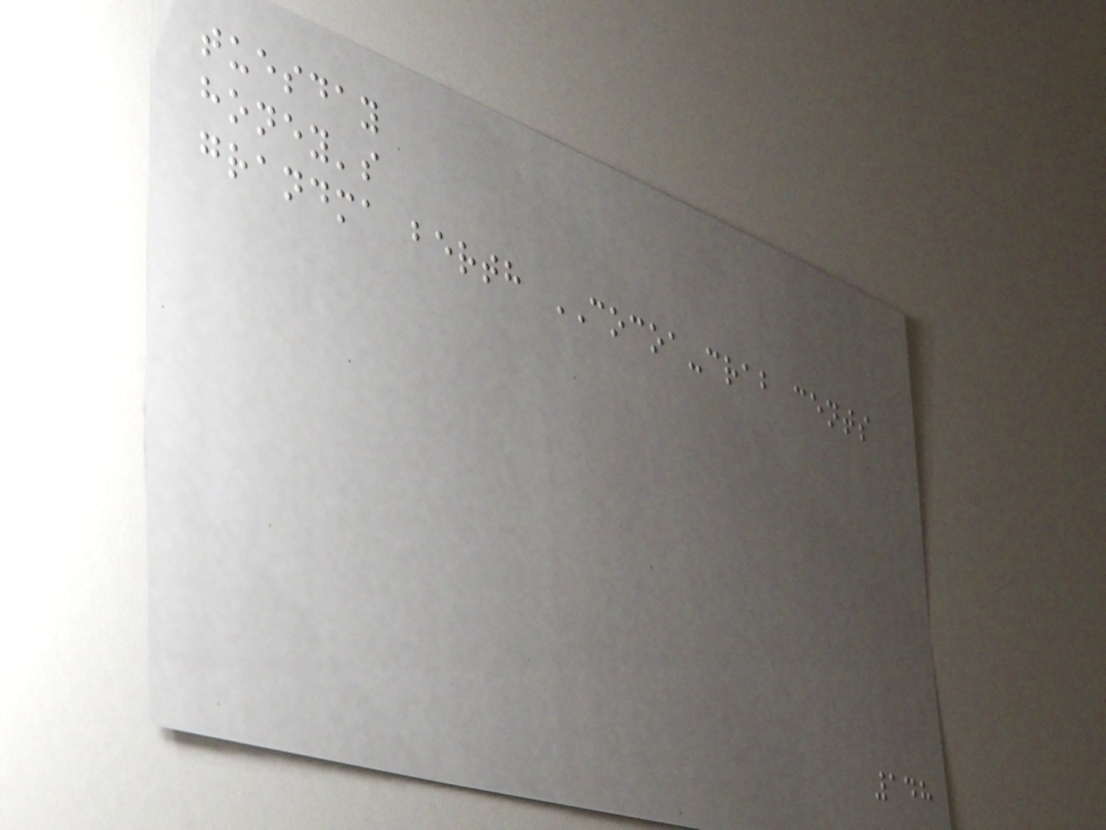tuesday
honey's
grandma berth COCOA-crab cents
148
